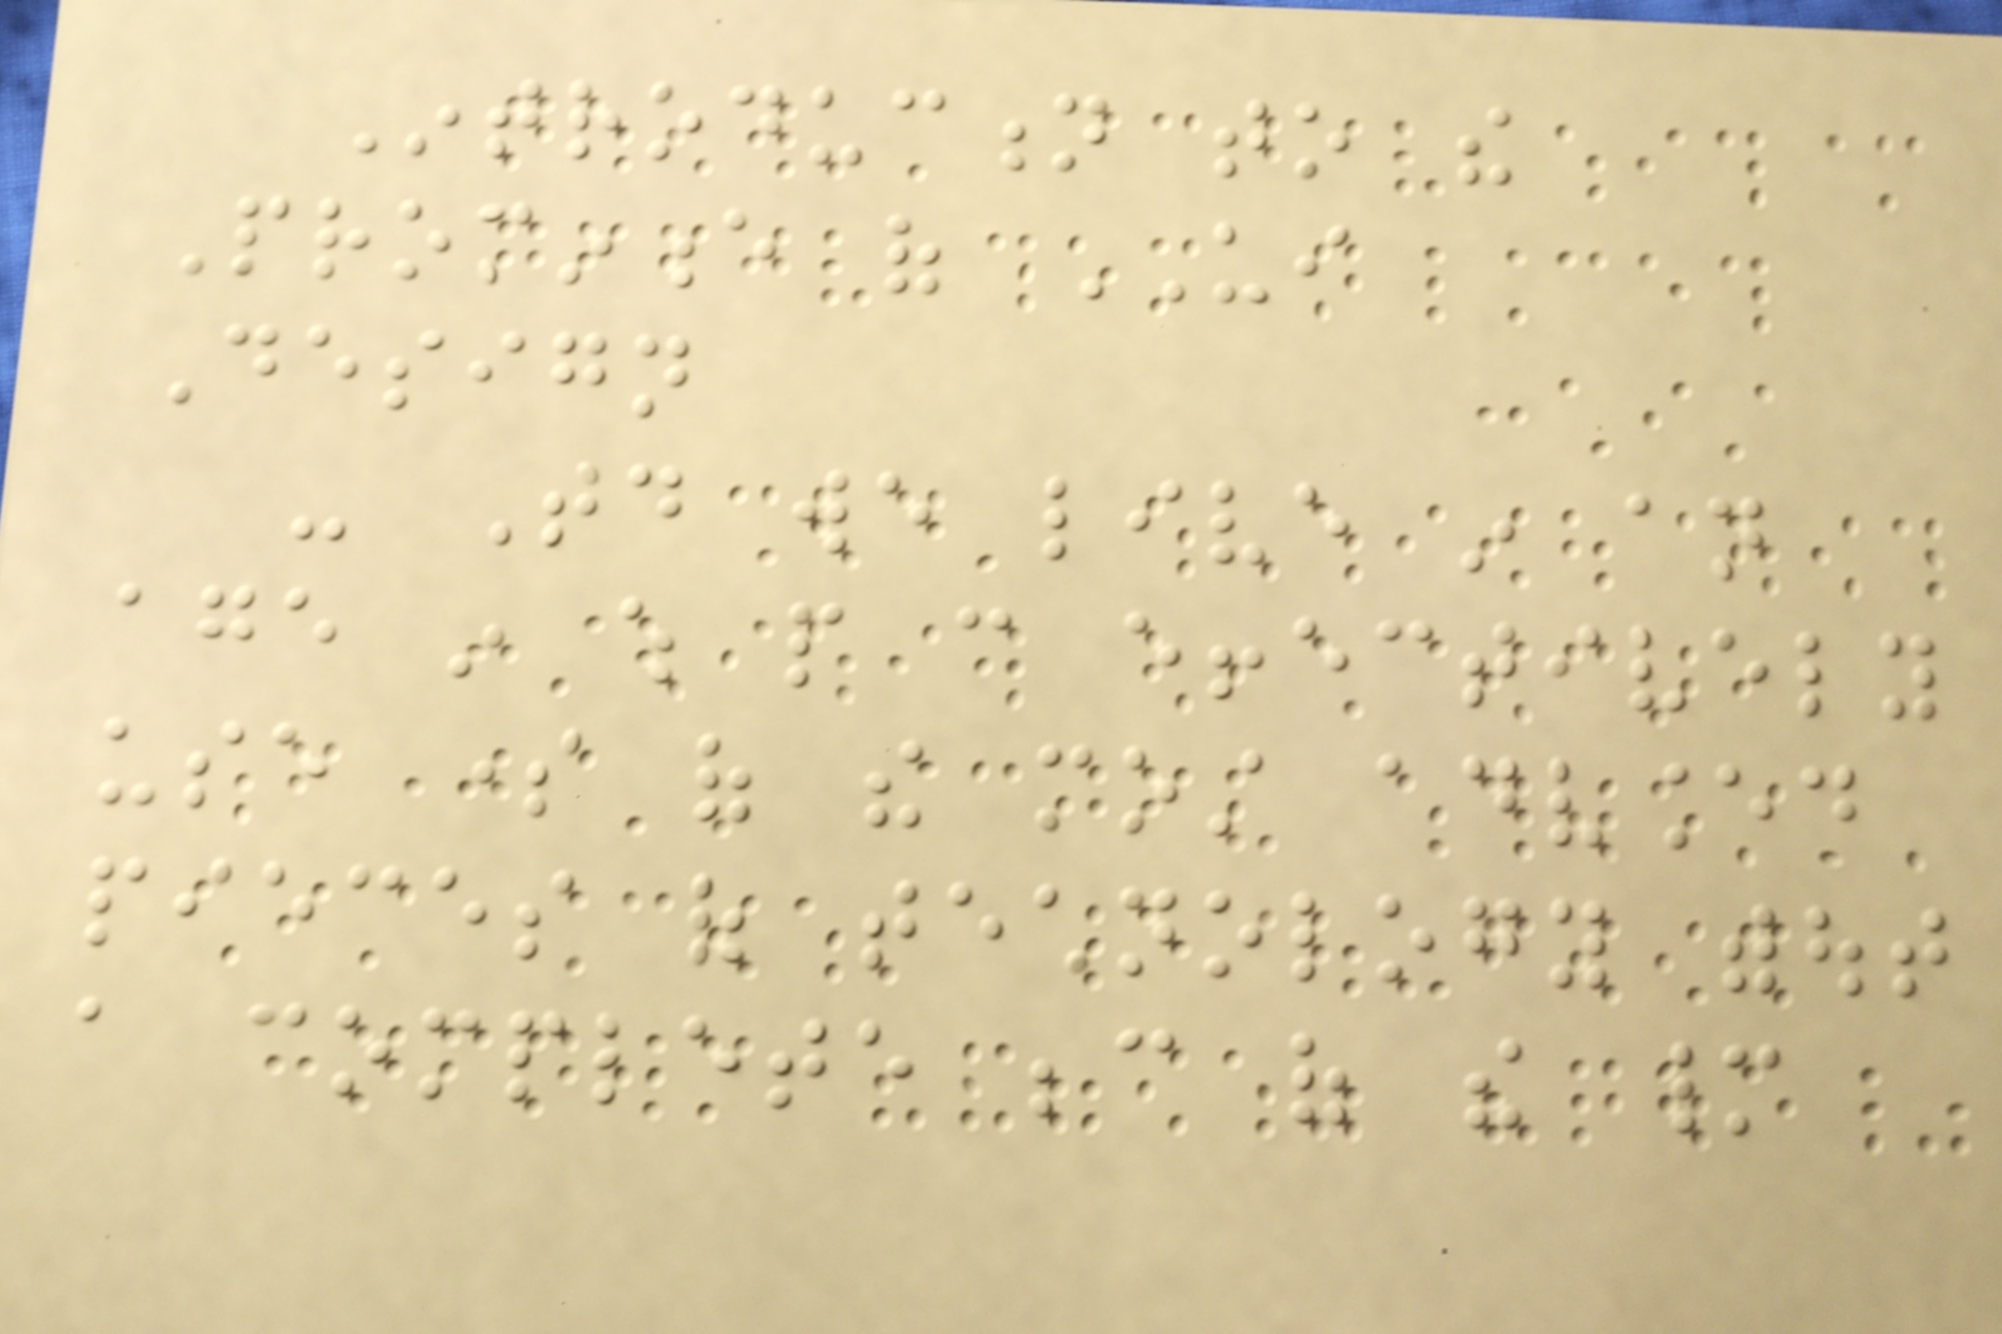Introduction to the
Prominence of UI
Design
- Today we live in an
age in which people can effectively
use some of the most advanced
pieces of technology without
a complete because of the many
